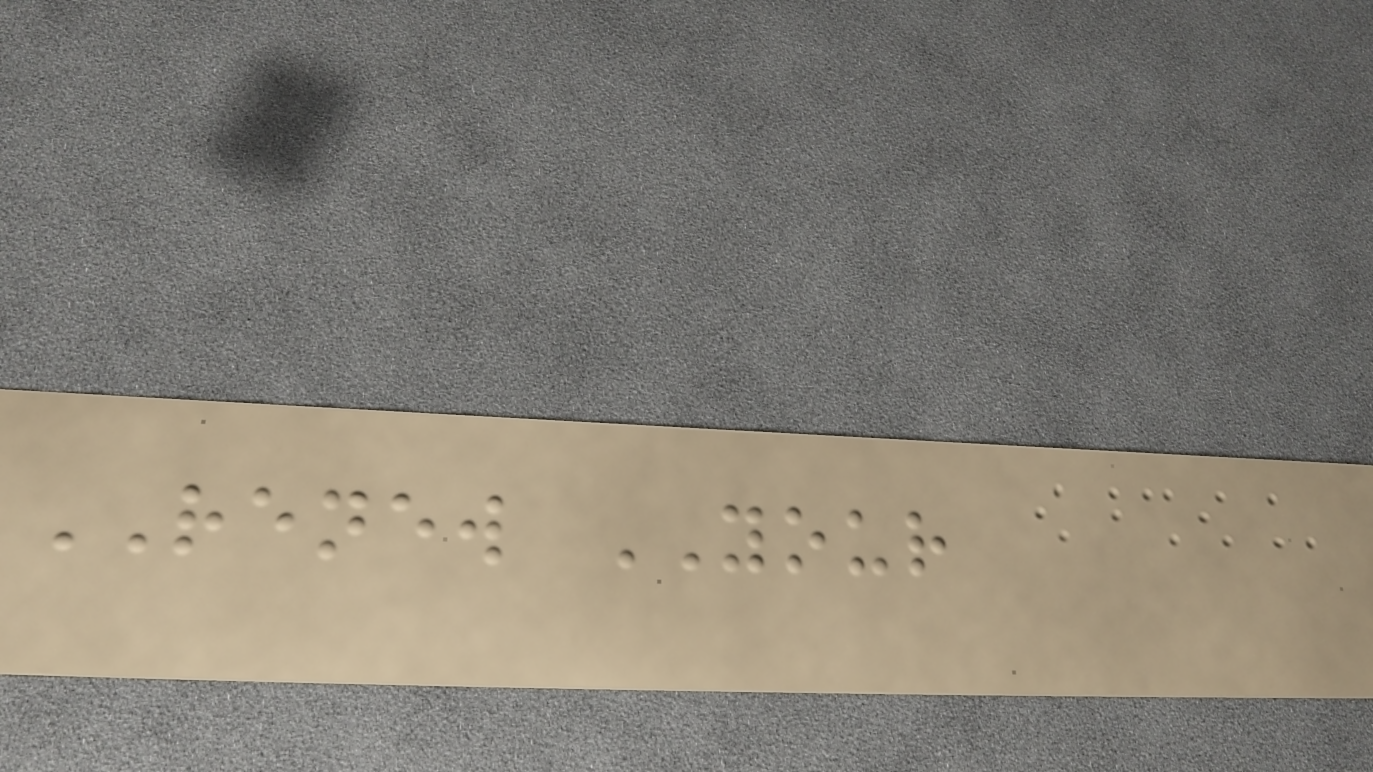RENEW YOUR
